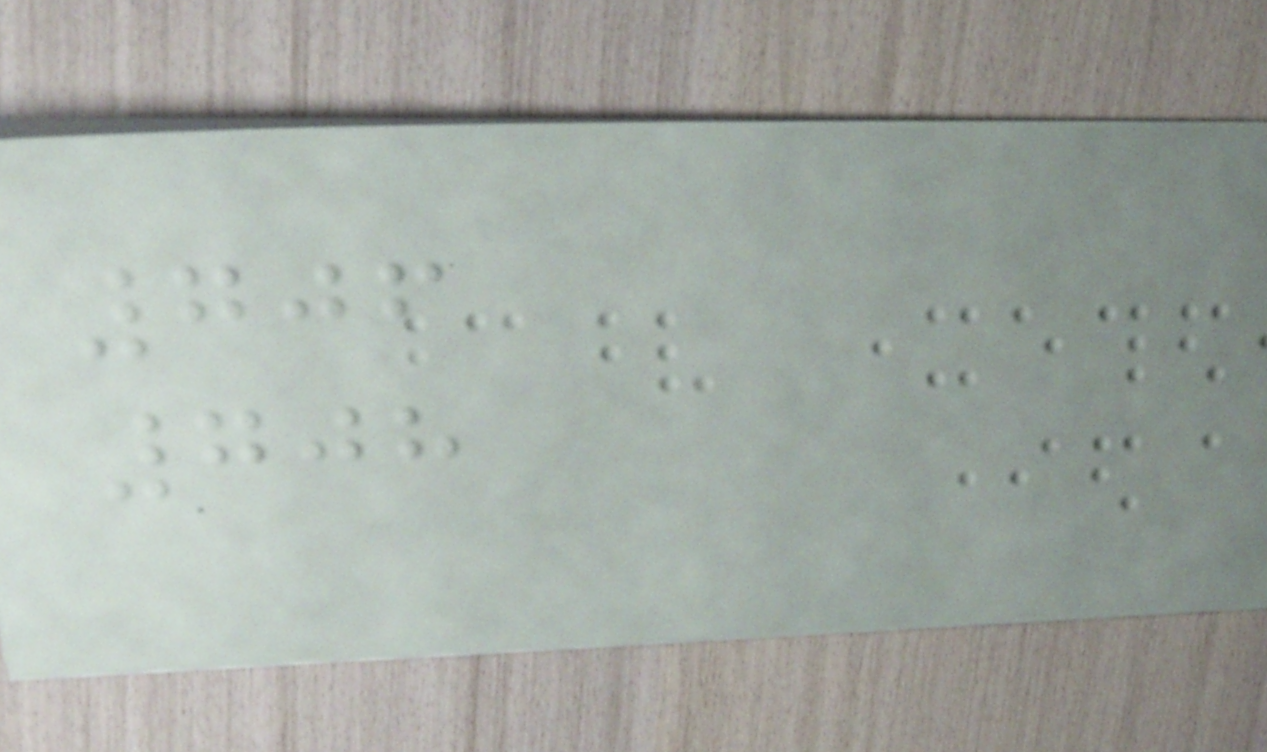706
708
